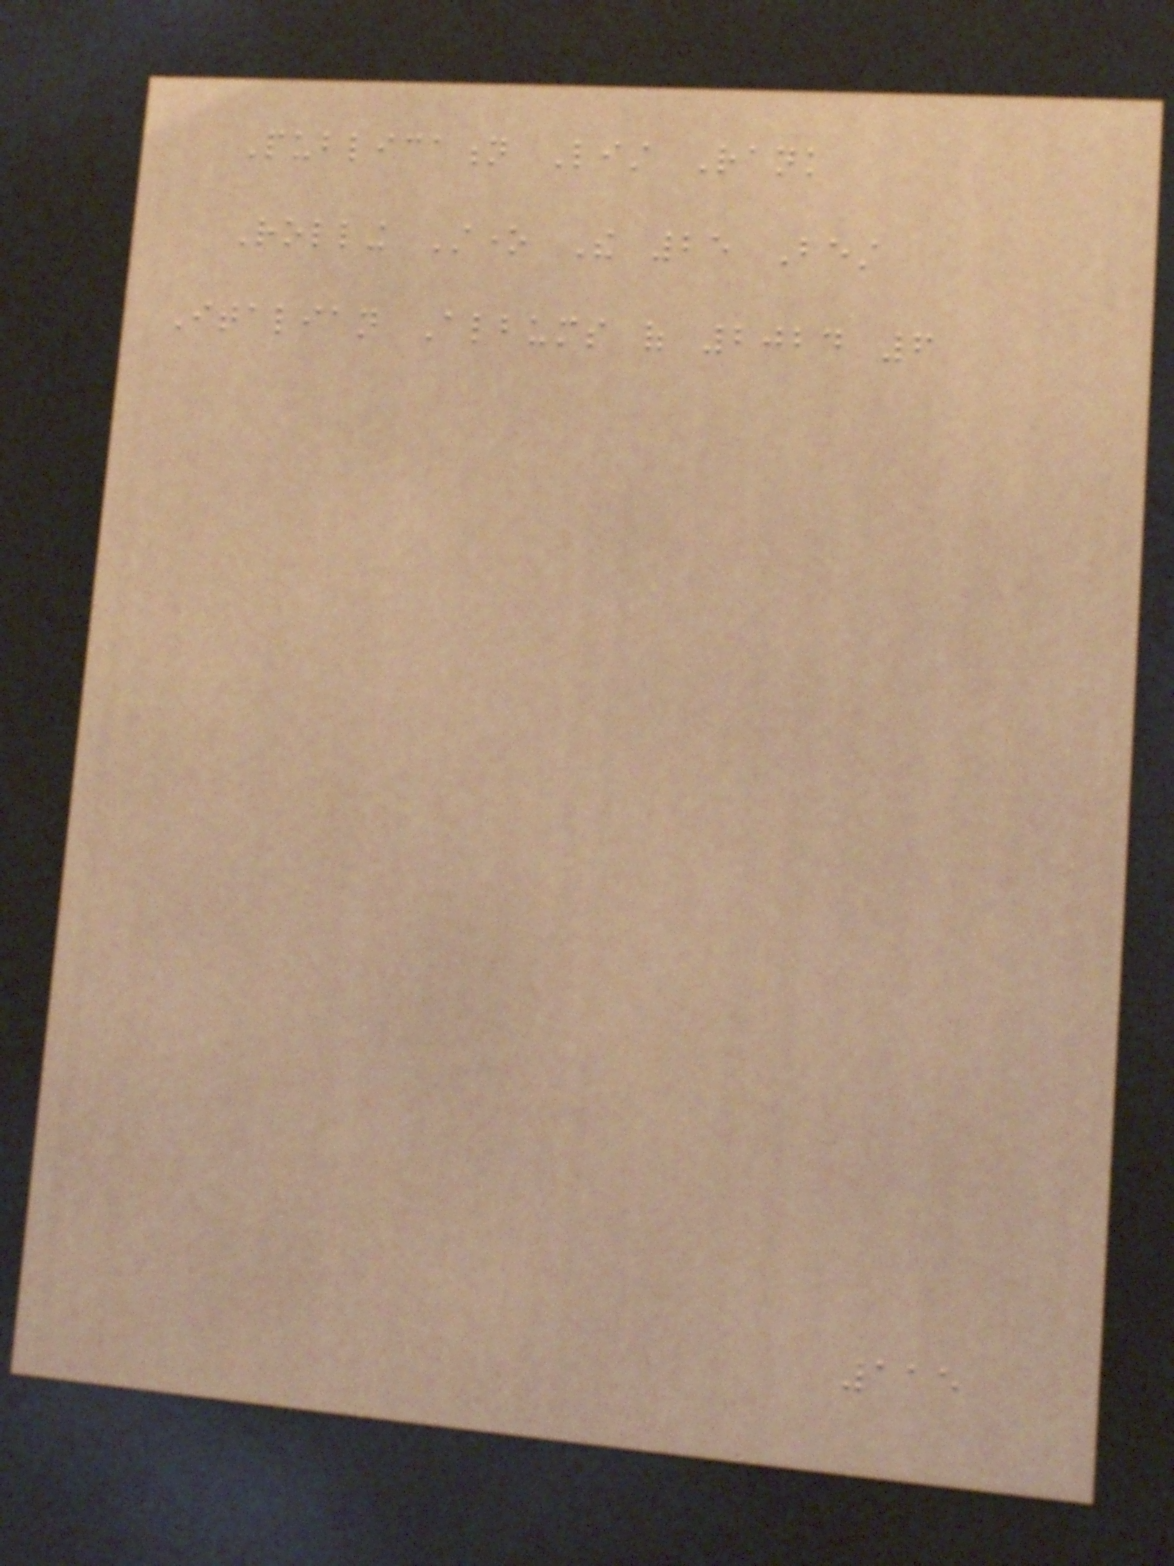Publication List Rank
Rolling Stone The 25 Best
Italian Albums of 2024 6
115
